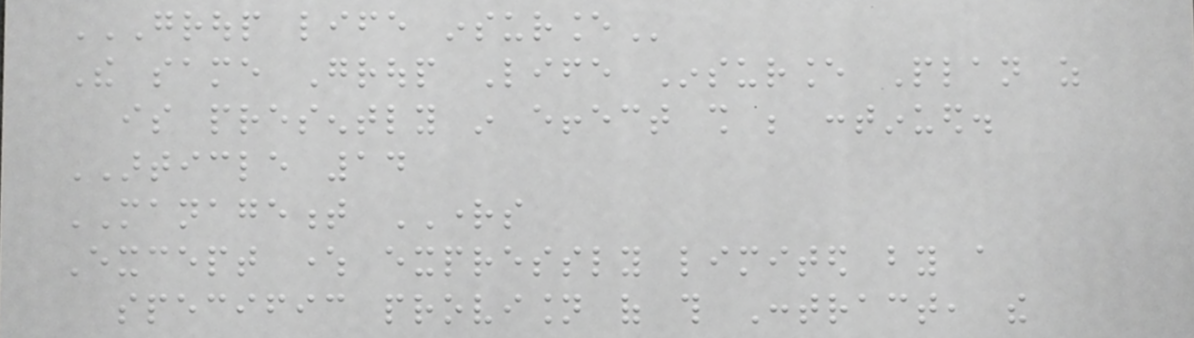GROUP LIFE INSURANCE
The same Group Life Insurance Plan as
is presently in effect shall be continued.
ARTICLE 14
MANAGEMENT RIGHTS
Except where expressly limited by a
specific provision of this Contract, the
